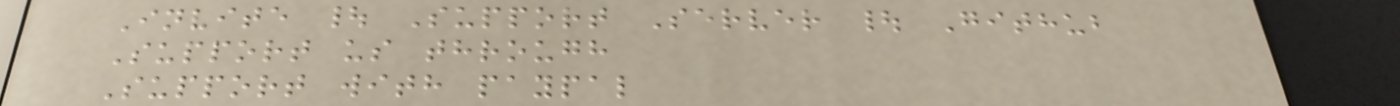Invite | Support Server | Github
Support us through
Support with paypal
